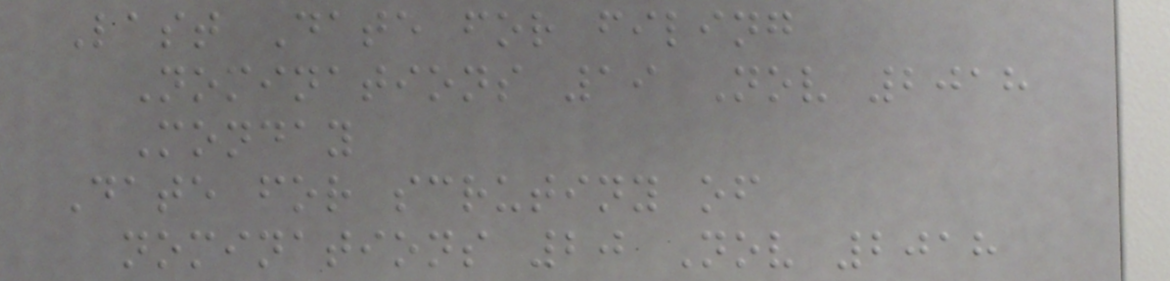Last Date for filing
Nominations 19 Nov 2018
Monday
Date for scrutiny of
nominations 20 Nov 2018
